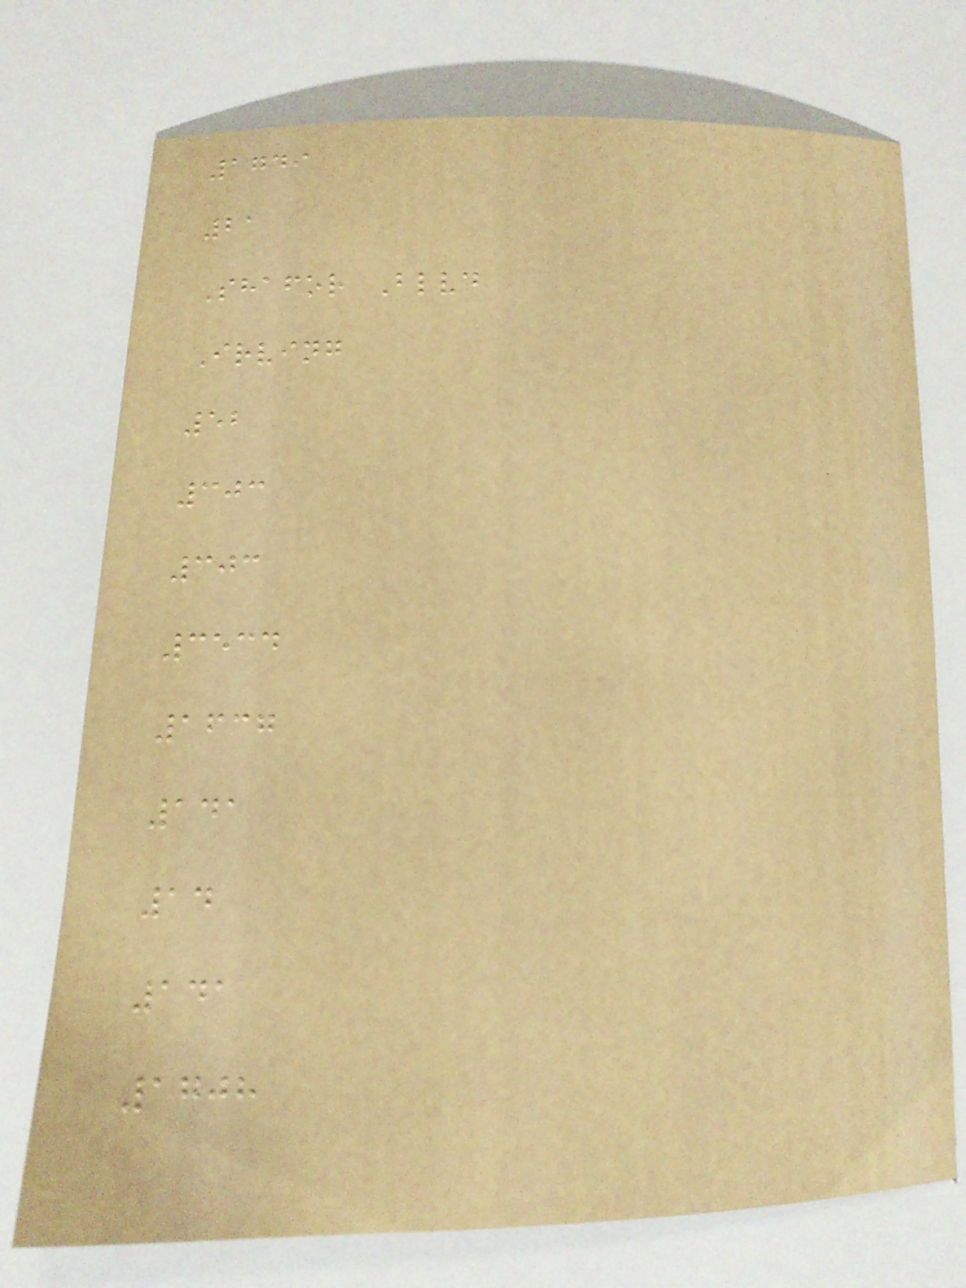1749
21
Shafor Blvd
Irving
52
303
303
3534
1637
141
14
141
1708
